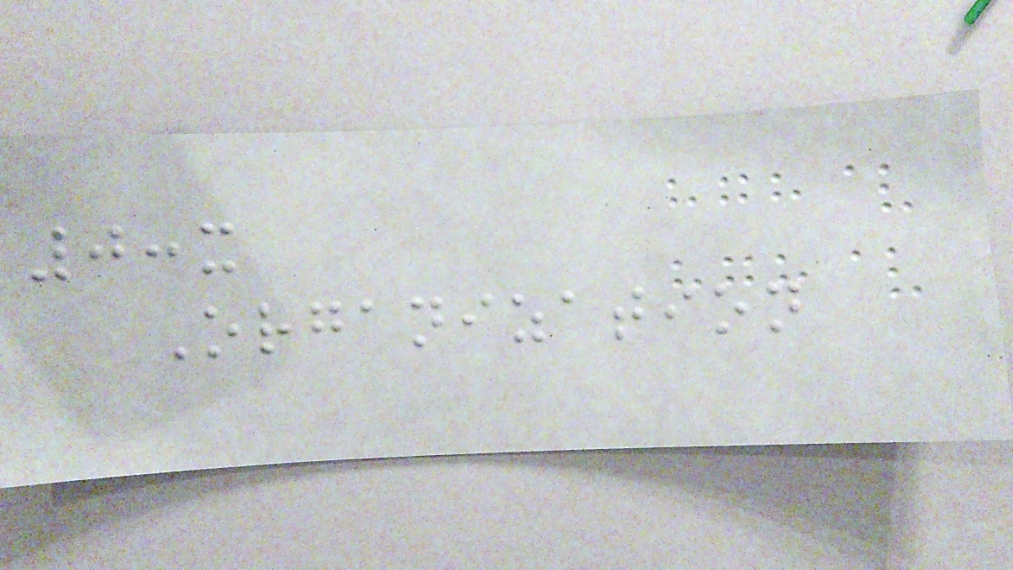0:x
Organization
